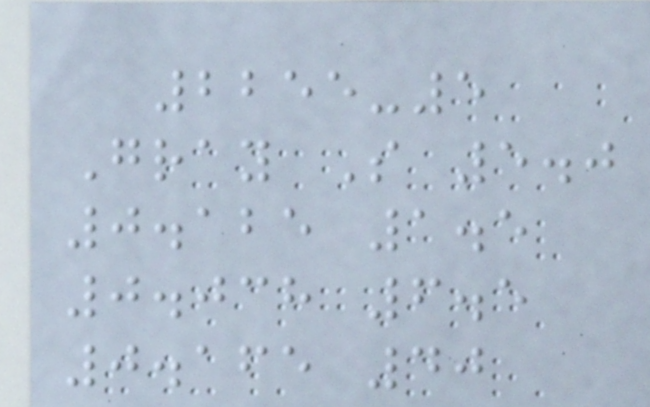2255-5
Gray S 5.0
0.125 1.5
0.038 6.5
0.165 40
